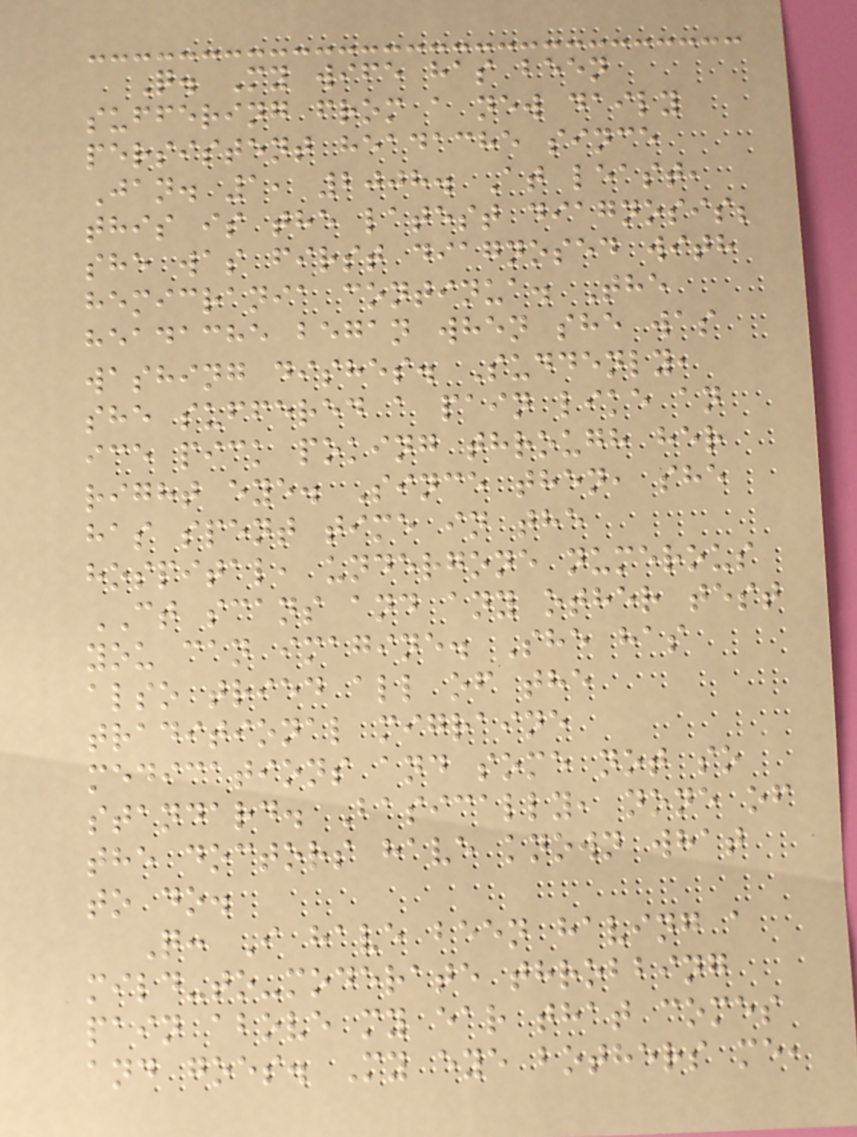Q. My wife has been
suffering from a new daily
persistent headache since
Jan. 1, 2008. At least,
this is the latest diagnosis;
she was first diagnosed with
hemicrania continua. The
headache began when she was
washing dishes. Suddenly,
she suffered a pain like an
ice pick poking through her
right eye. Since then, she
has spent time in the
hospital, undergone numerous
CT scans and any other test
you can imagine. She has
also tried all of the
traditional migraine
medications and some not so
standard. Basically, none of
the doctors have known what
to do.
Q: I have been having a
mild-to-moderate throbbing
pain above my ear that comes
and goes. My eye bothers me,
